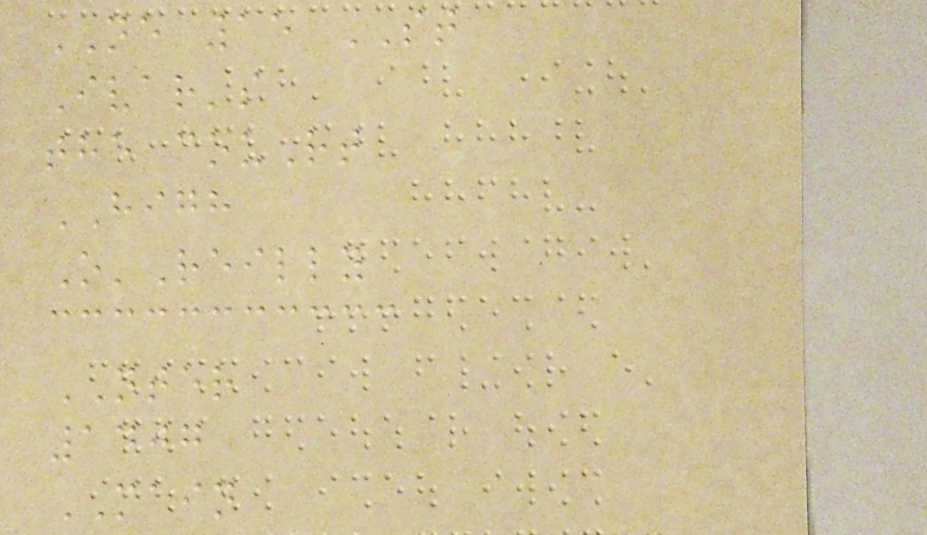NE 15 ST
Ivar's
the couRt
HIGH
O'Reilly
NTER
1407
MAIN
